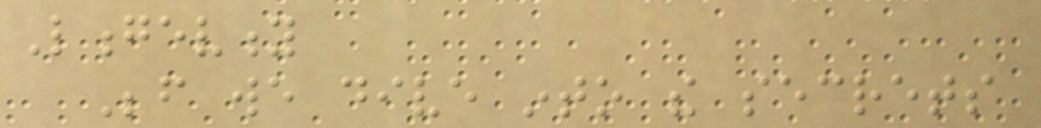Longevity
Before we dive into the secrets
